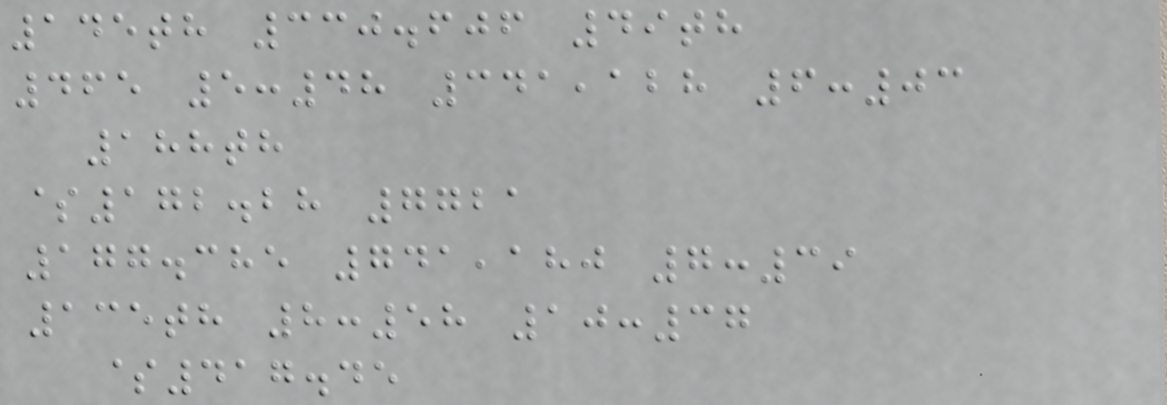145th 330.606 49th
465 5:48 341,128 6:03
188th
$172.28 7721
177.385 741,180 7:39
135th 8:58 10:37
$417.45
